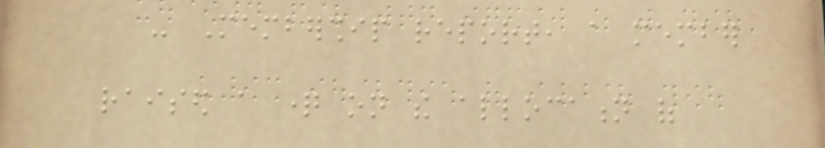- Membership report, a member
raised a question on the allocation of
